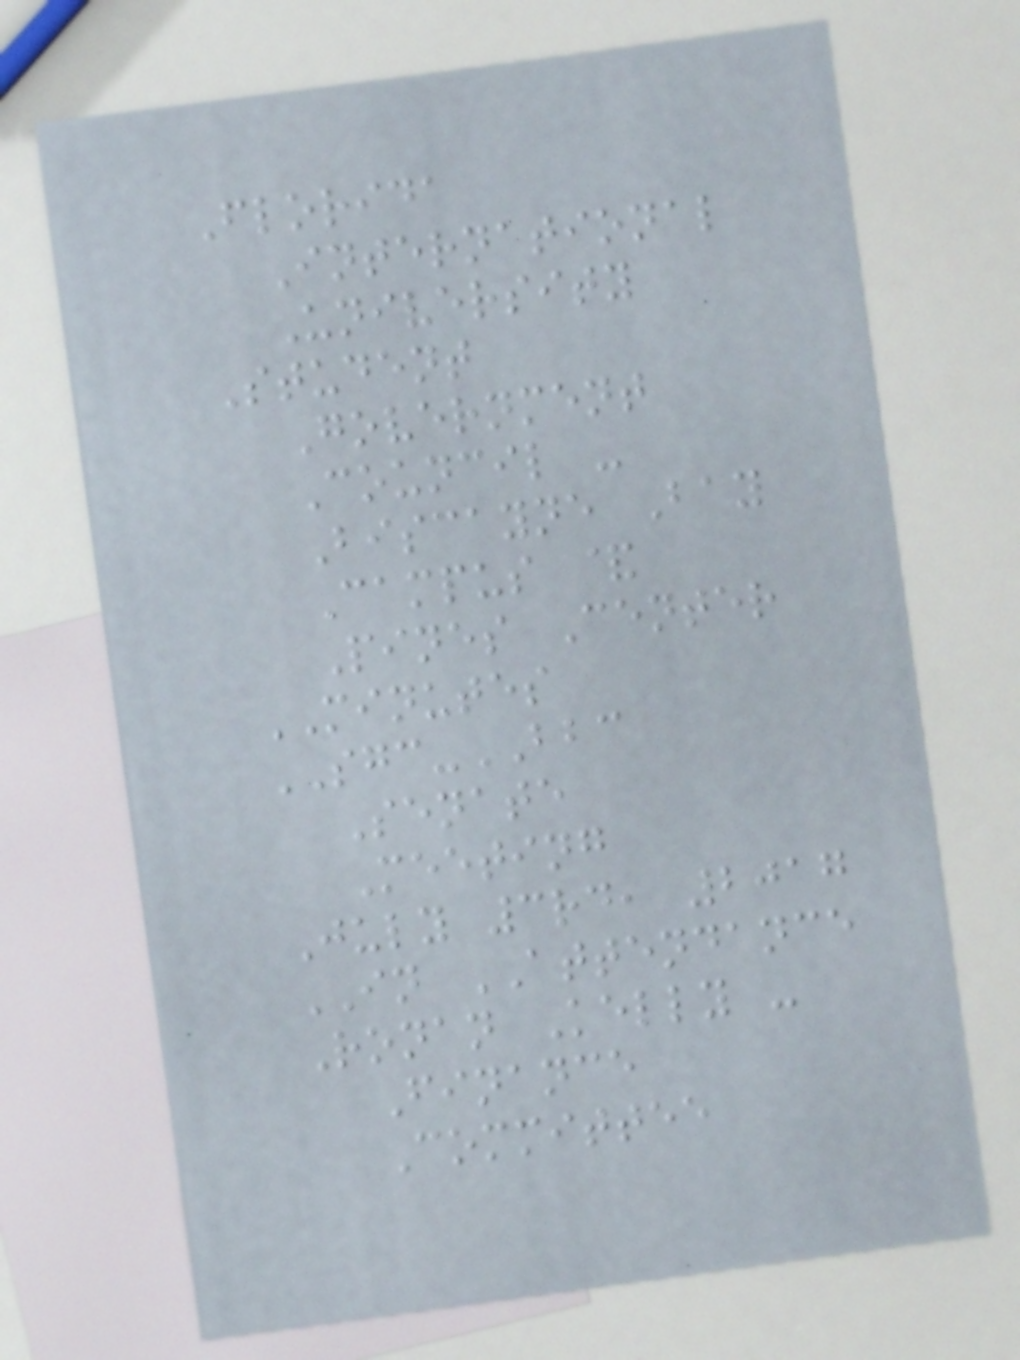Florida
International
University
Student
Government
Council -
Biscayne Bay
Campus &
Pines Center
MINUTES
SGC-BBC
Senate
Meeting
July 3rd, 2017
IN ATTENDANCE
Ronan Kelly -
Finance
Committee
